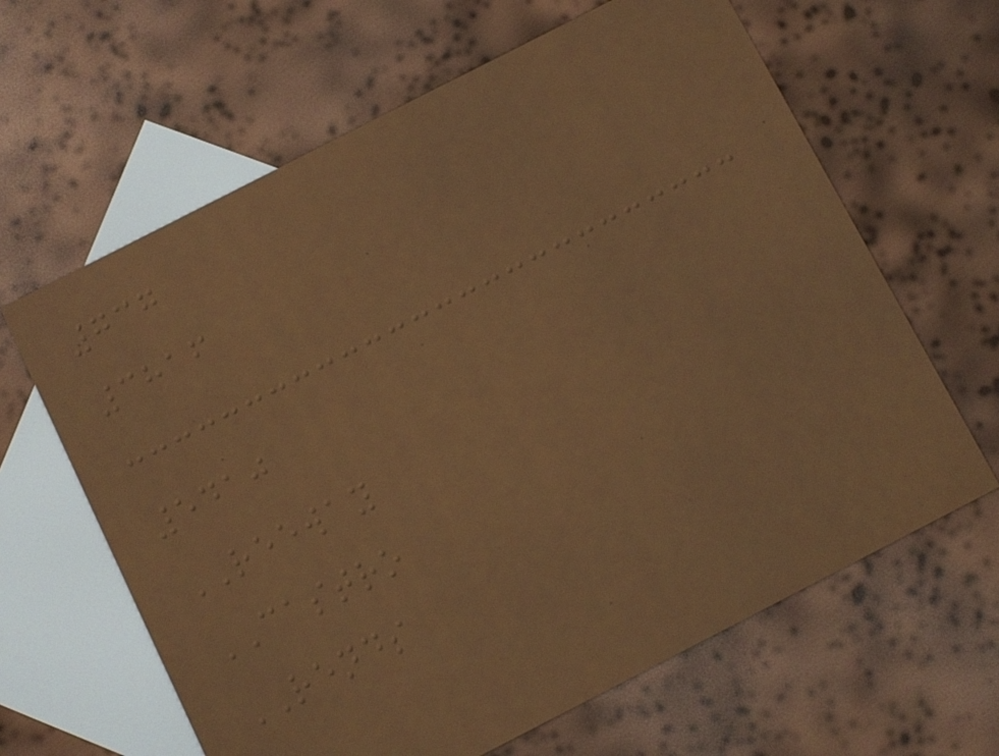737
3816
5410
REEWAY
CASTRO
RENDS
